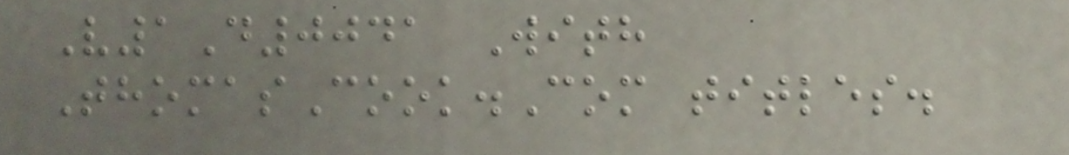V1D0041 With
ThomasCook.Com titles.
